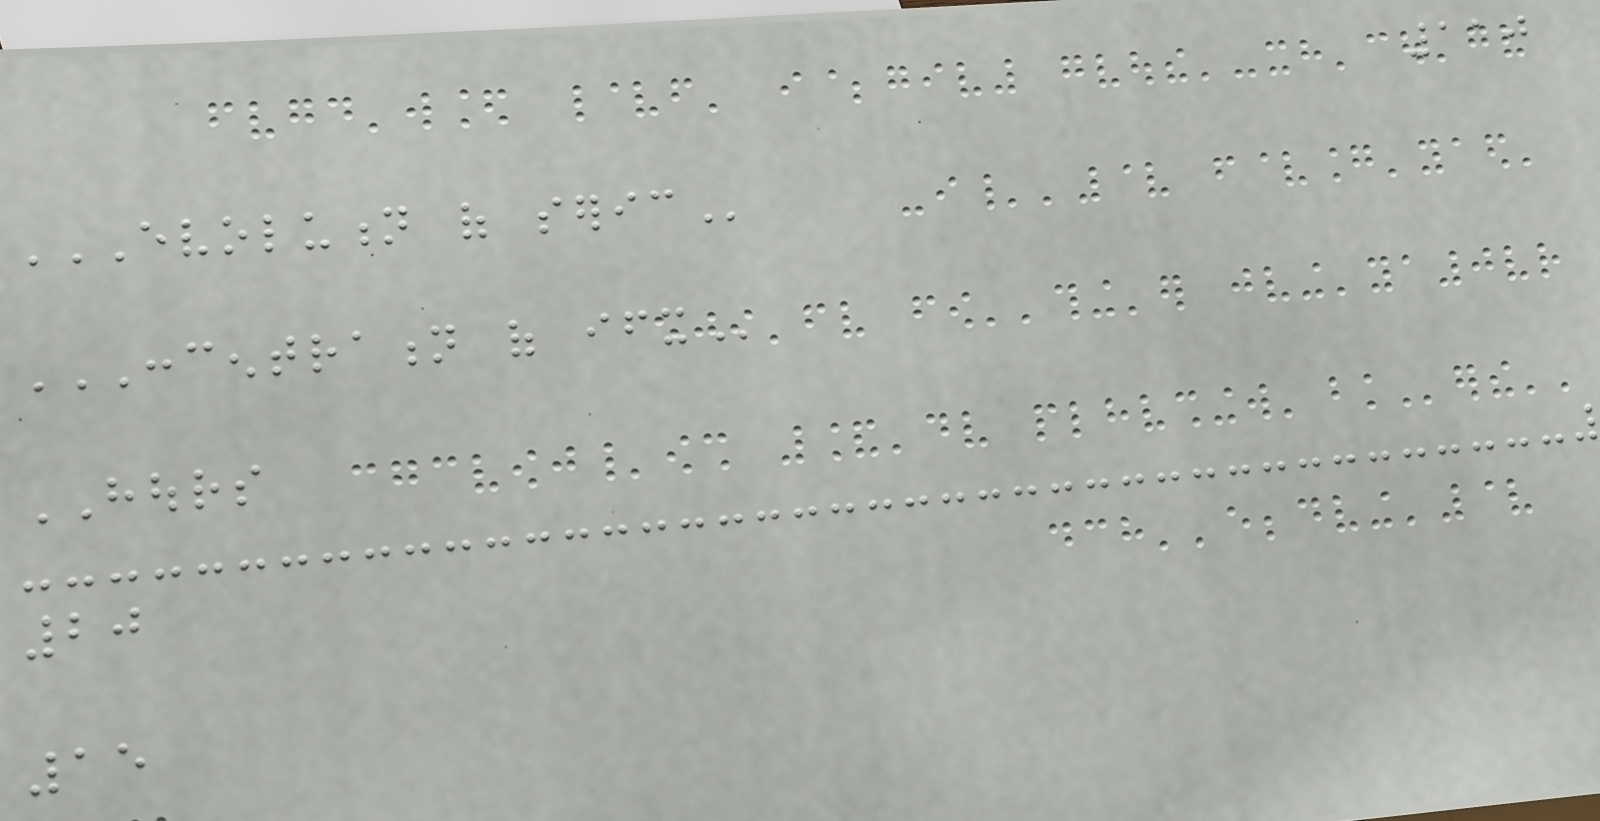110
EVOLUTION OF SERIC
CONCENTRATION OF IFX
HOURS
20
15
